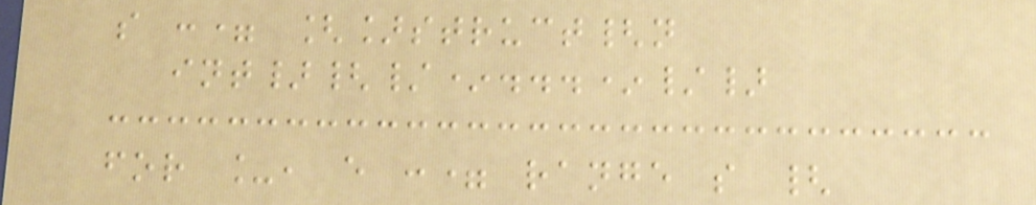s := []struct{n
int}{/*...*/}
for _, e := range s {
